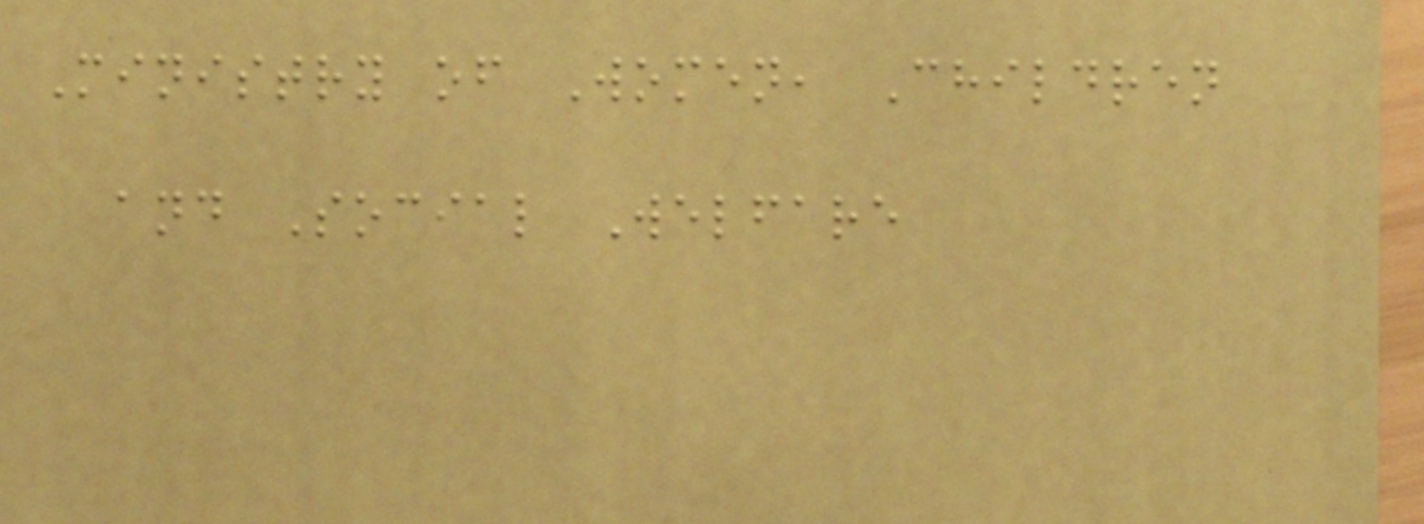Ministry of Women, Children
and Social Welfare
